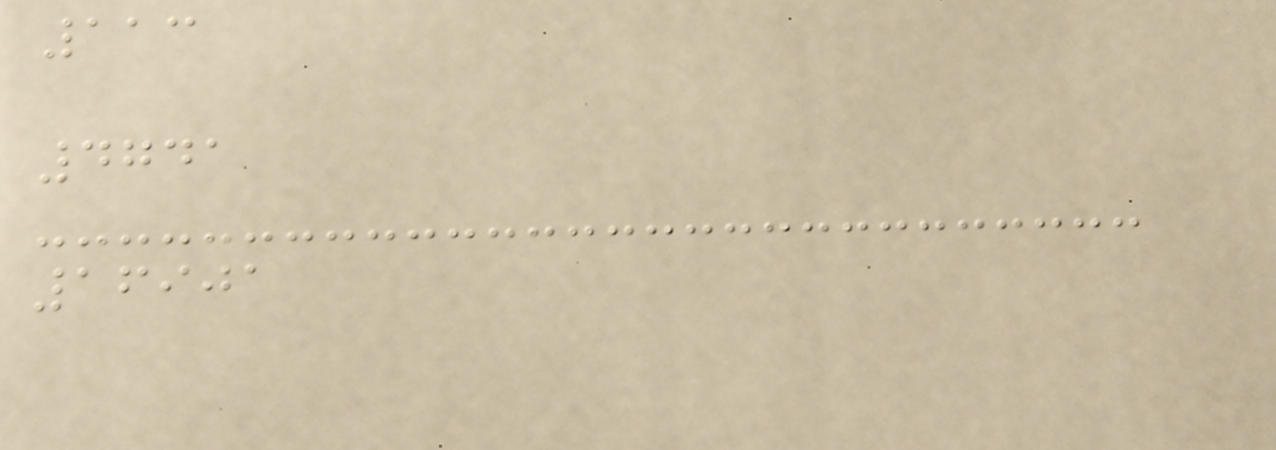113
4741
16901
